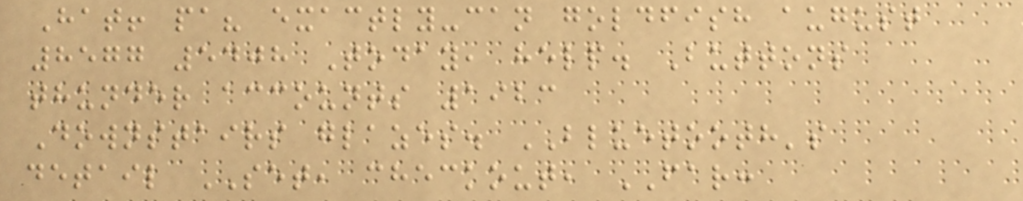Hat! pa? exactly-can goldfish august
8577 5408 Today, help. Buttons
thunder accounts 1923
Downstairs glazes. BLUETOOTH's
detail SET, checkout, FAR:
